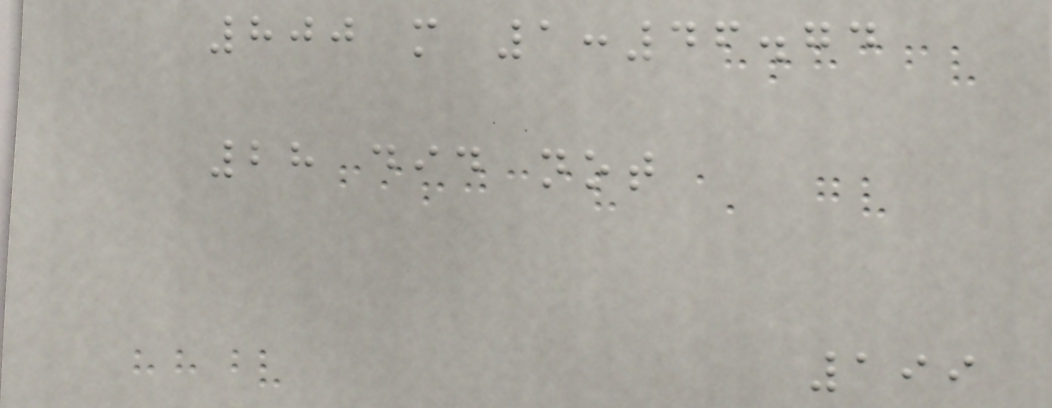800 m 1:46.74
28 did not
199
